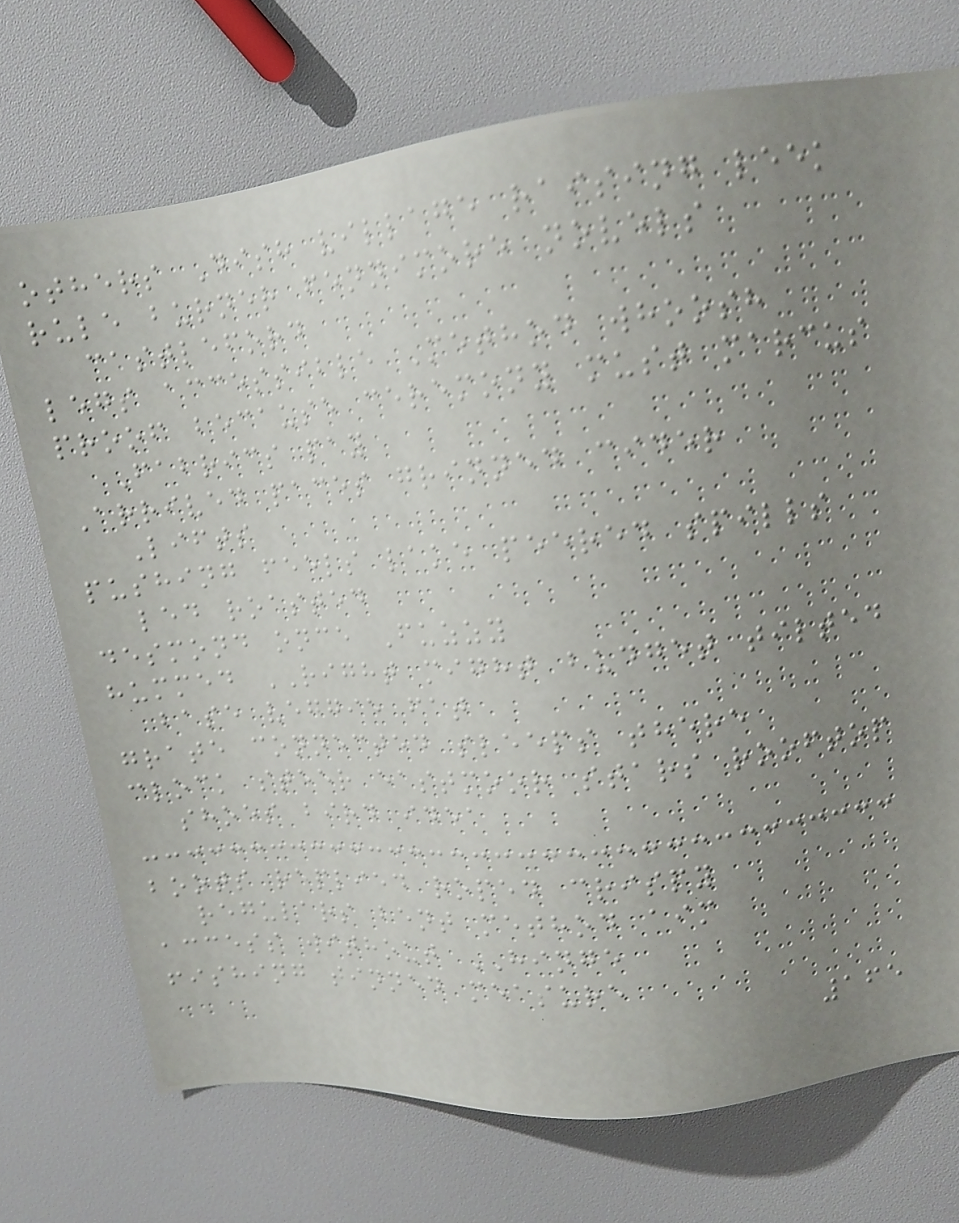others Dish village raising leek
rule burner fennimore novels
castleford
legs accessible Method whoosh
proof because ceremony must marcus
Fabrics pay
Arrived paces grinned cider
Lifts
pushing feels lake peered spills
led roasted
desmond once Fuzzy
hummed RIGHT might budget tilted
base veggie fat
grate connected sleeps there
clock steer eastmoor stars rooftop
shoes bird idea
boots replied roped crispy
regulars bent method aim
access without HINGE
fishing tinned measure
165
